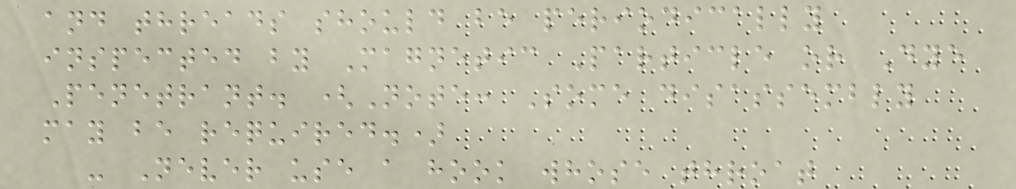and threads should be periodically
inspected by Magnetic Particle or Dye
Penetrant. (Note: Some disassembly
may be required.)
- Never use a hook whose throat
